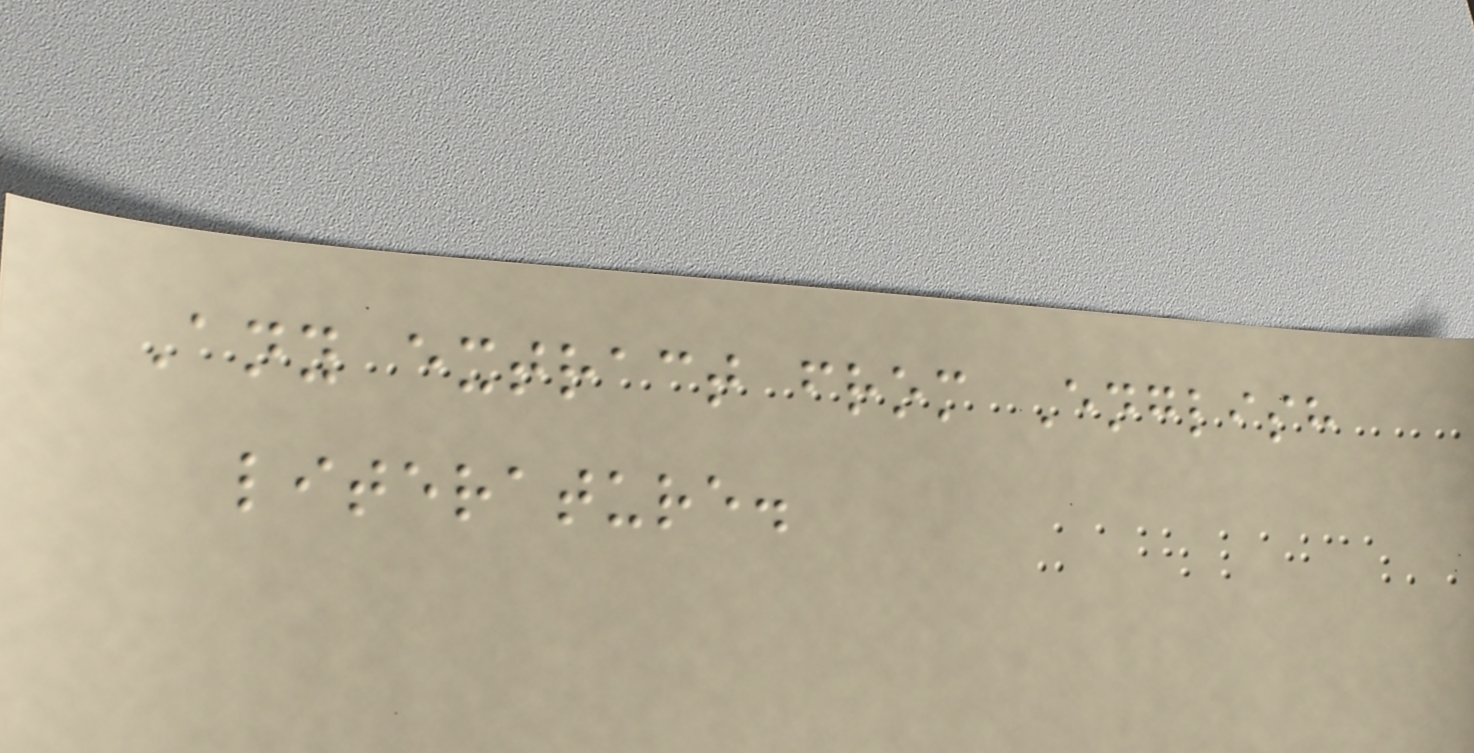Any extract from English
literature.
